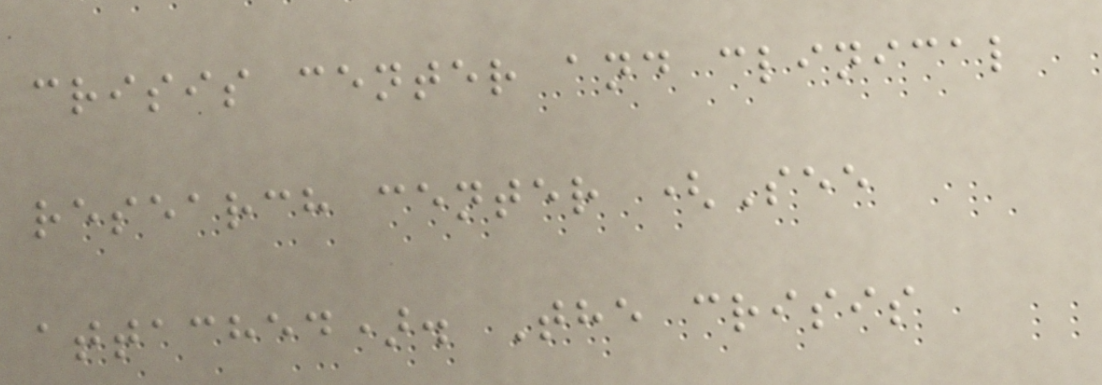crisis center and clinical
research center (See
attached). The crisis
